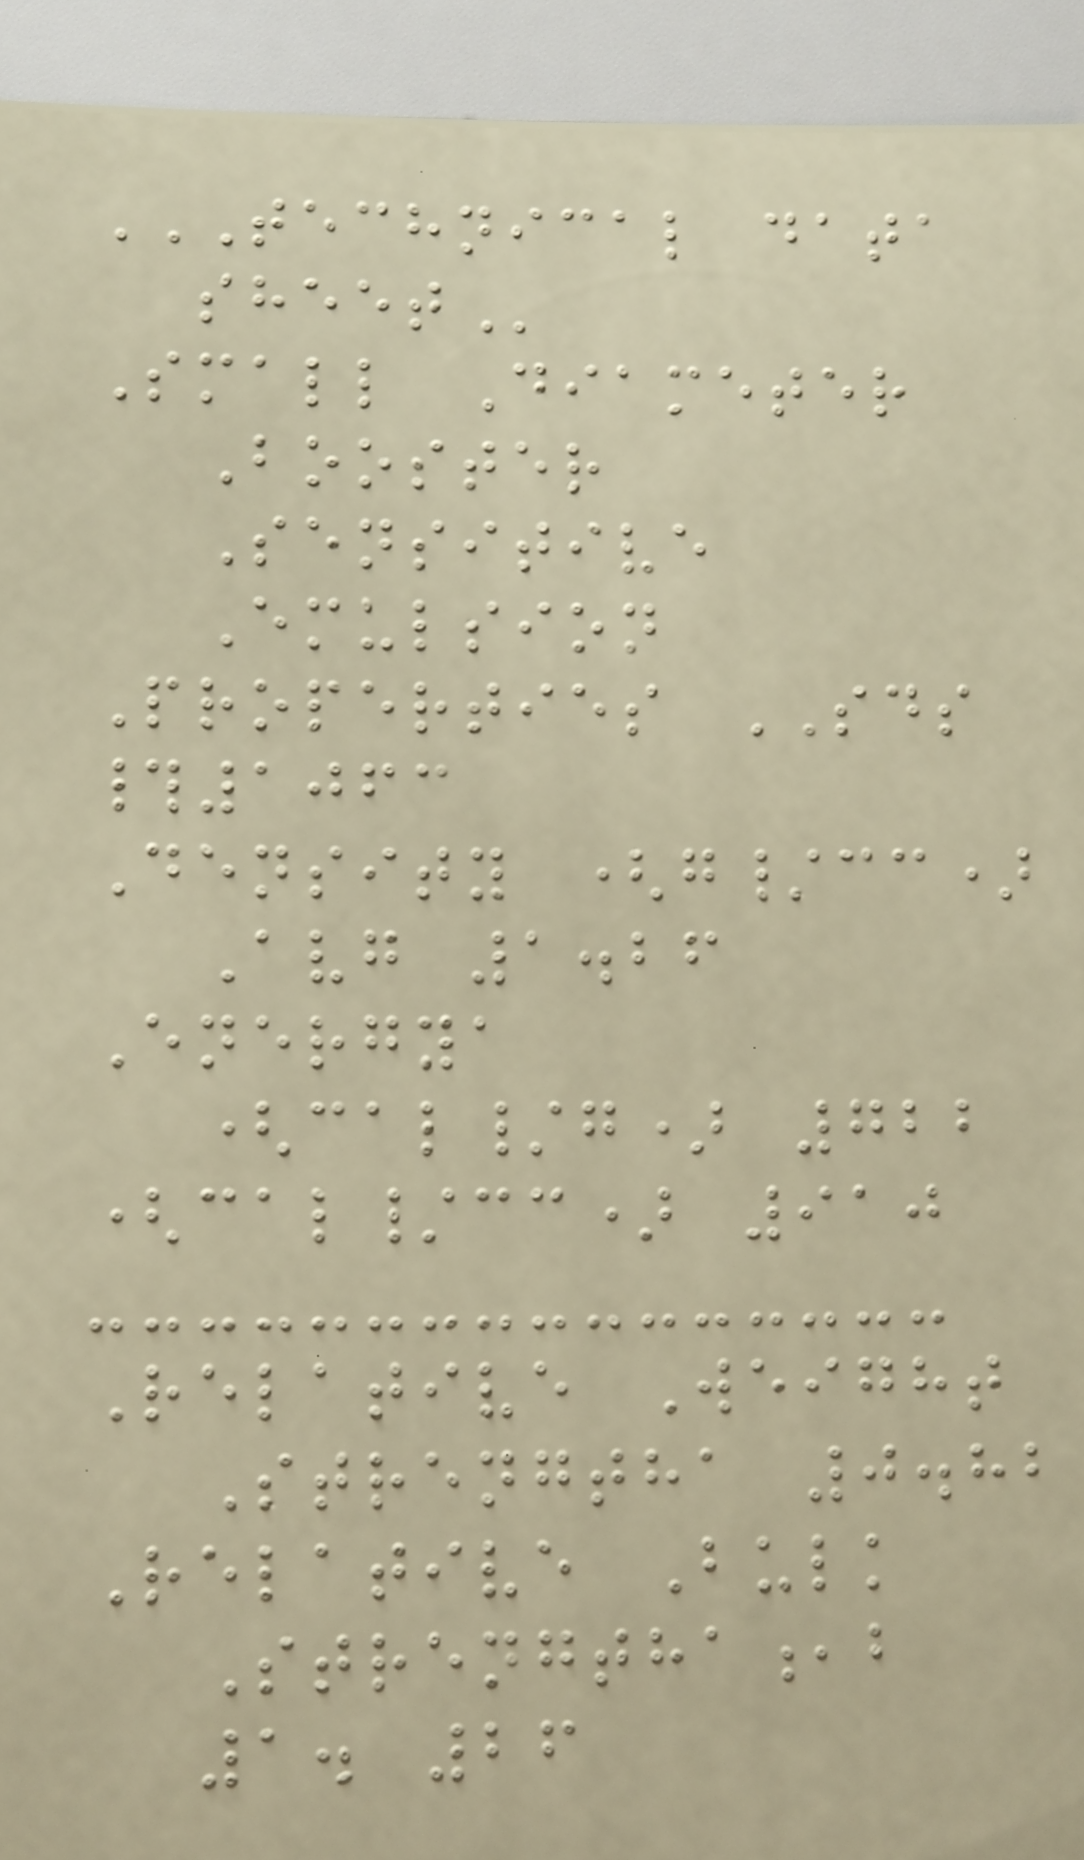TECHNICAL DATA
SHEET
Small Diameter
Booster
Sensitive
Emulsion
Properties SDS
#1063
Density (g/cc)
Avg 1.26
Energya
(cal/g) 722
(cal/cc) 910
Relative Weight
Strengtha 0.82
Relative Bulk
Strengtha,b
1. 26
